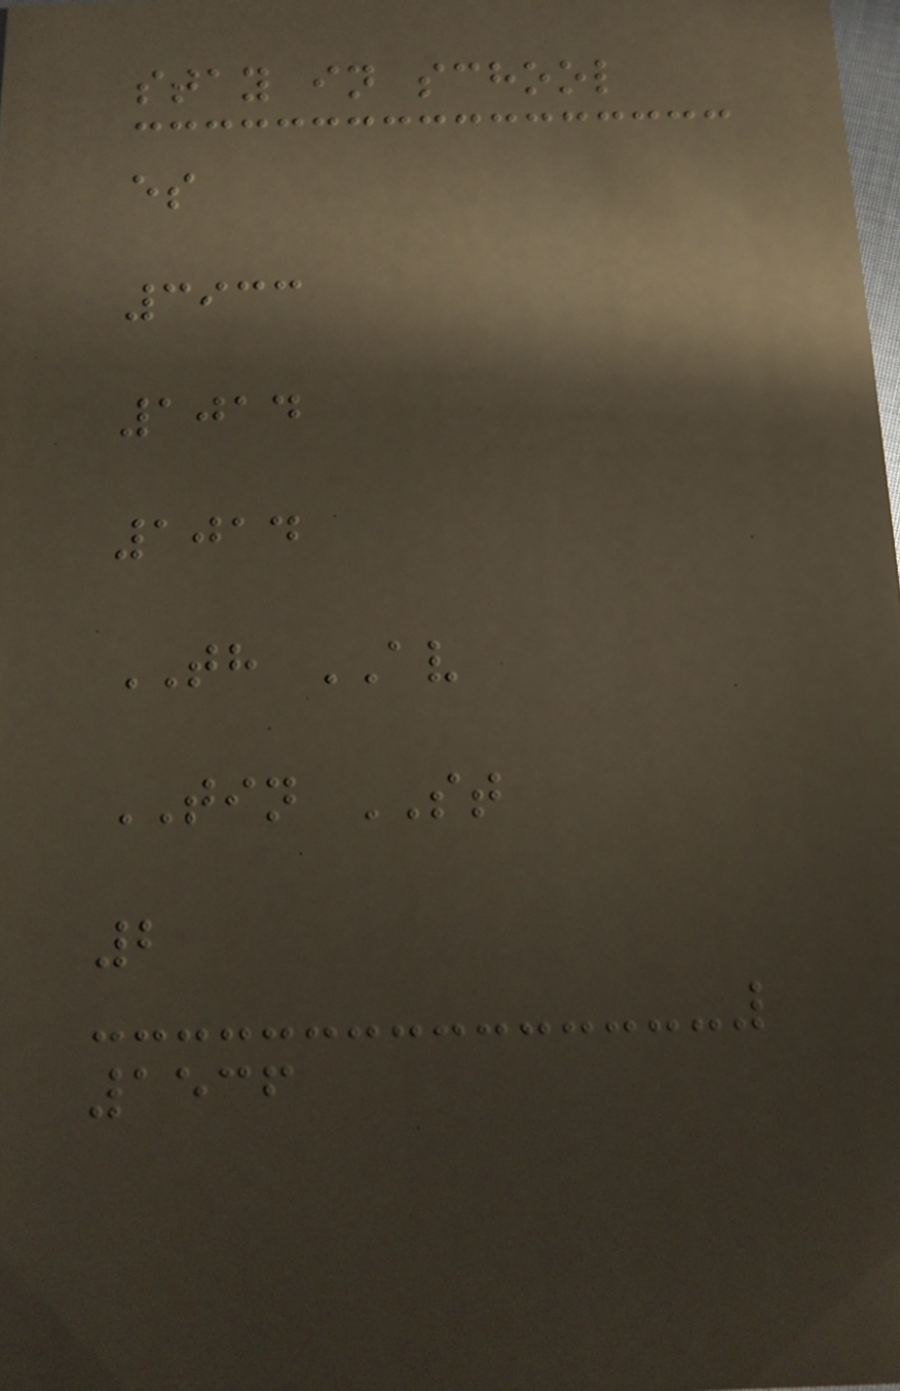stay in school
es
3933
1014
1014
TH AV
TIN ST
2
1536
